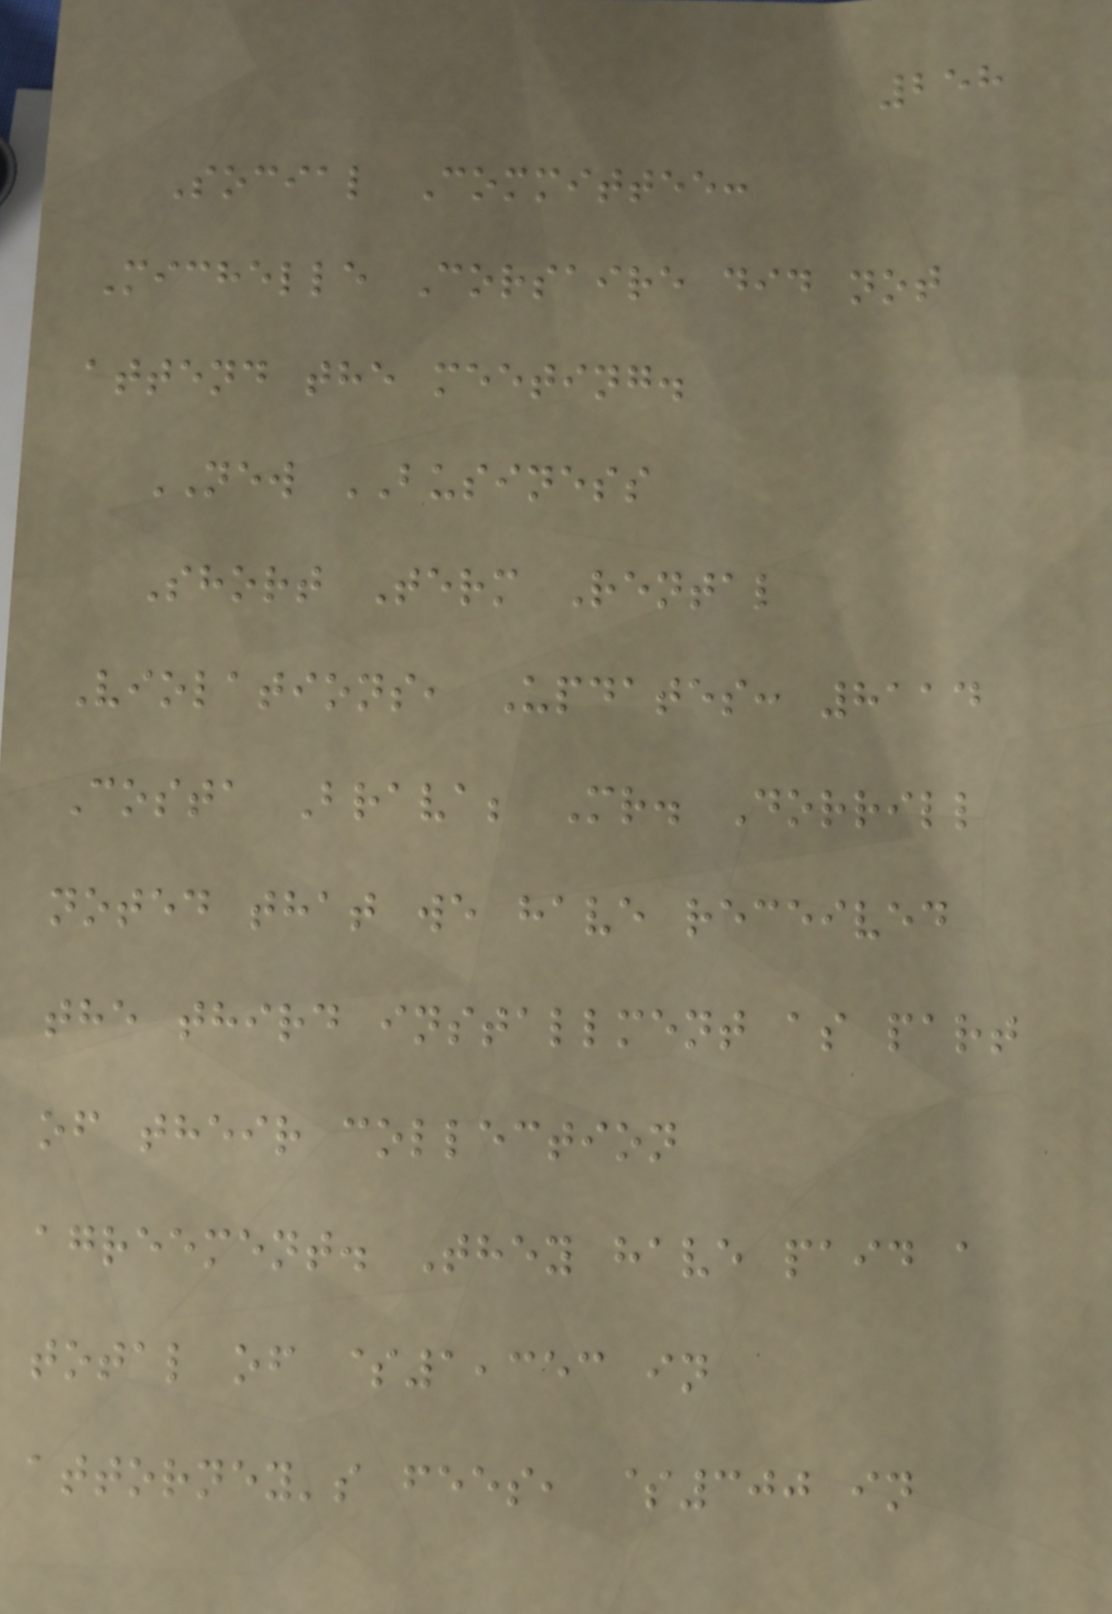258
Social Committee:
Michelle Corsaire did not
attend the meeting.
NEW BUSINESS
Short Term Rental
Violations, Updates: 8114
Costa Brava; Mr. Dorrill
noted that we have received
the third installment as part
of their collection
agreement. They have paid a
total of $1,353 in
attorney's fees, $300 in
